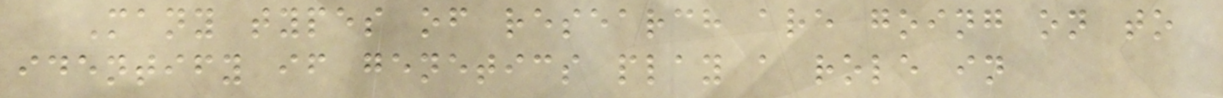Many types of research are going on to
identify if genetics play a role in
